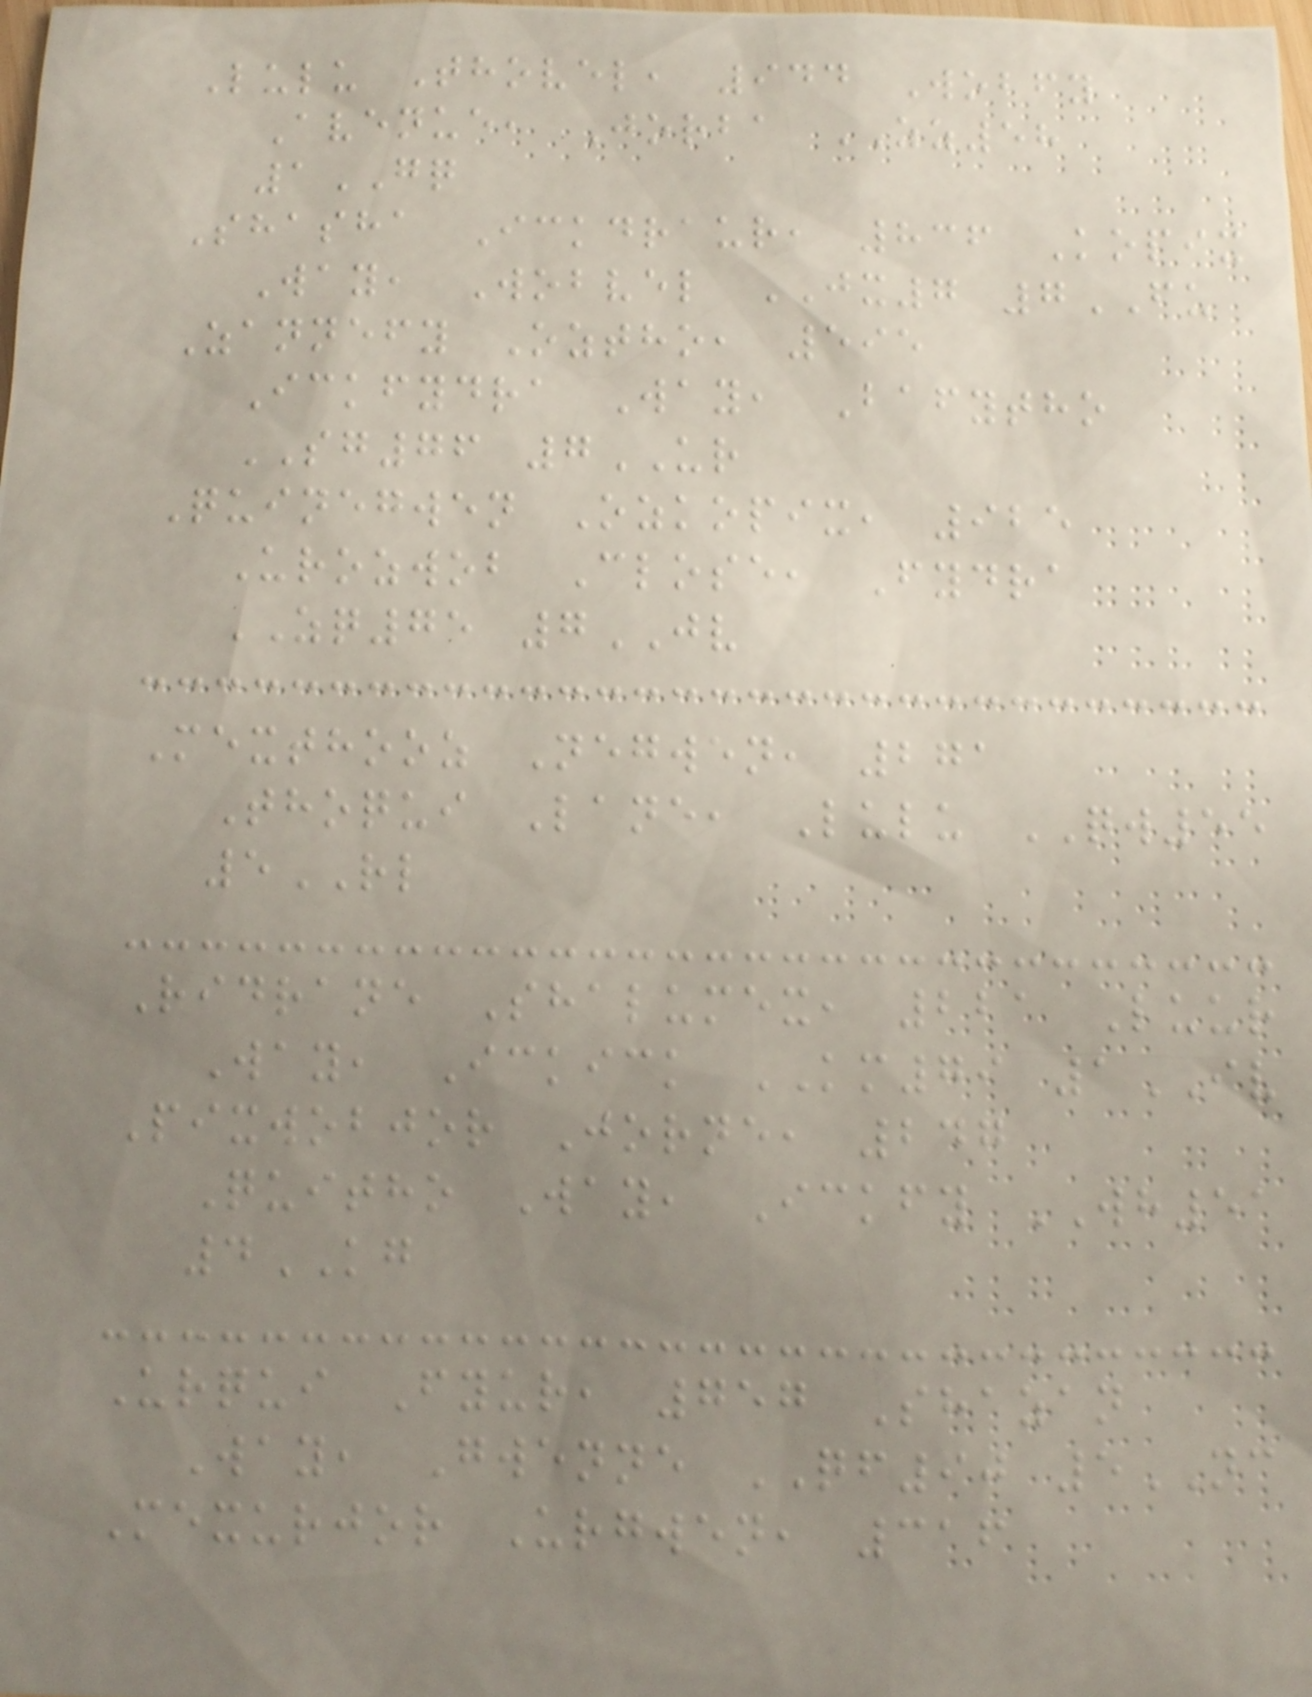Lulu Thovel, 944 Wobfy
Avenue, Jorba ZZ58
1GQ
Shasha Ickdraur, 836 Kopix
Way, Wobvel JX7 7FU
Zannefy Oztho, 595
Ickfydra Way, Bafytho
SG76 7UR
Quinegwen Ozkopix, 925
Urozwob Close, Fydra
ZQ75 7JV
Mexthooz Negwen, 271
Thoqui Lane, Lulu QW55
5RL
Ridrane Shalumex, 221 Luur
Way, Ickick KM79 1IV
Pixwobjor Jorne, 247
Quitho Way, Ickfy WH51
4KG
Urqui Fyur, 757 Shazan
Way, Gwenne QF90 5NC
Mexurjor Urgwen, 316
